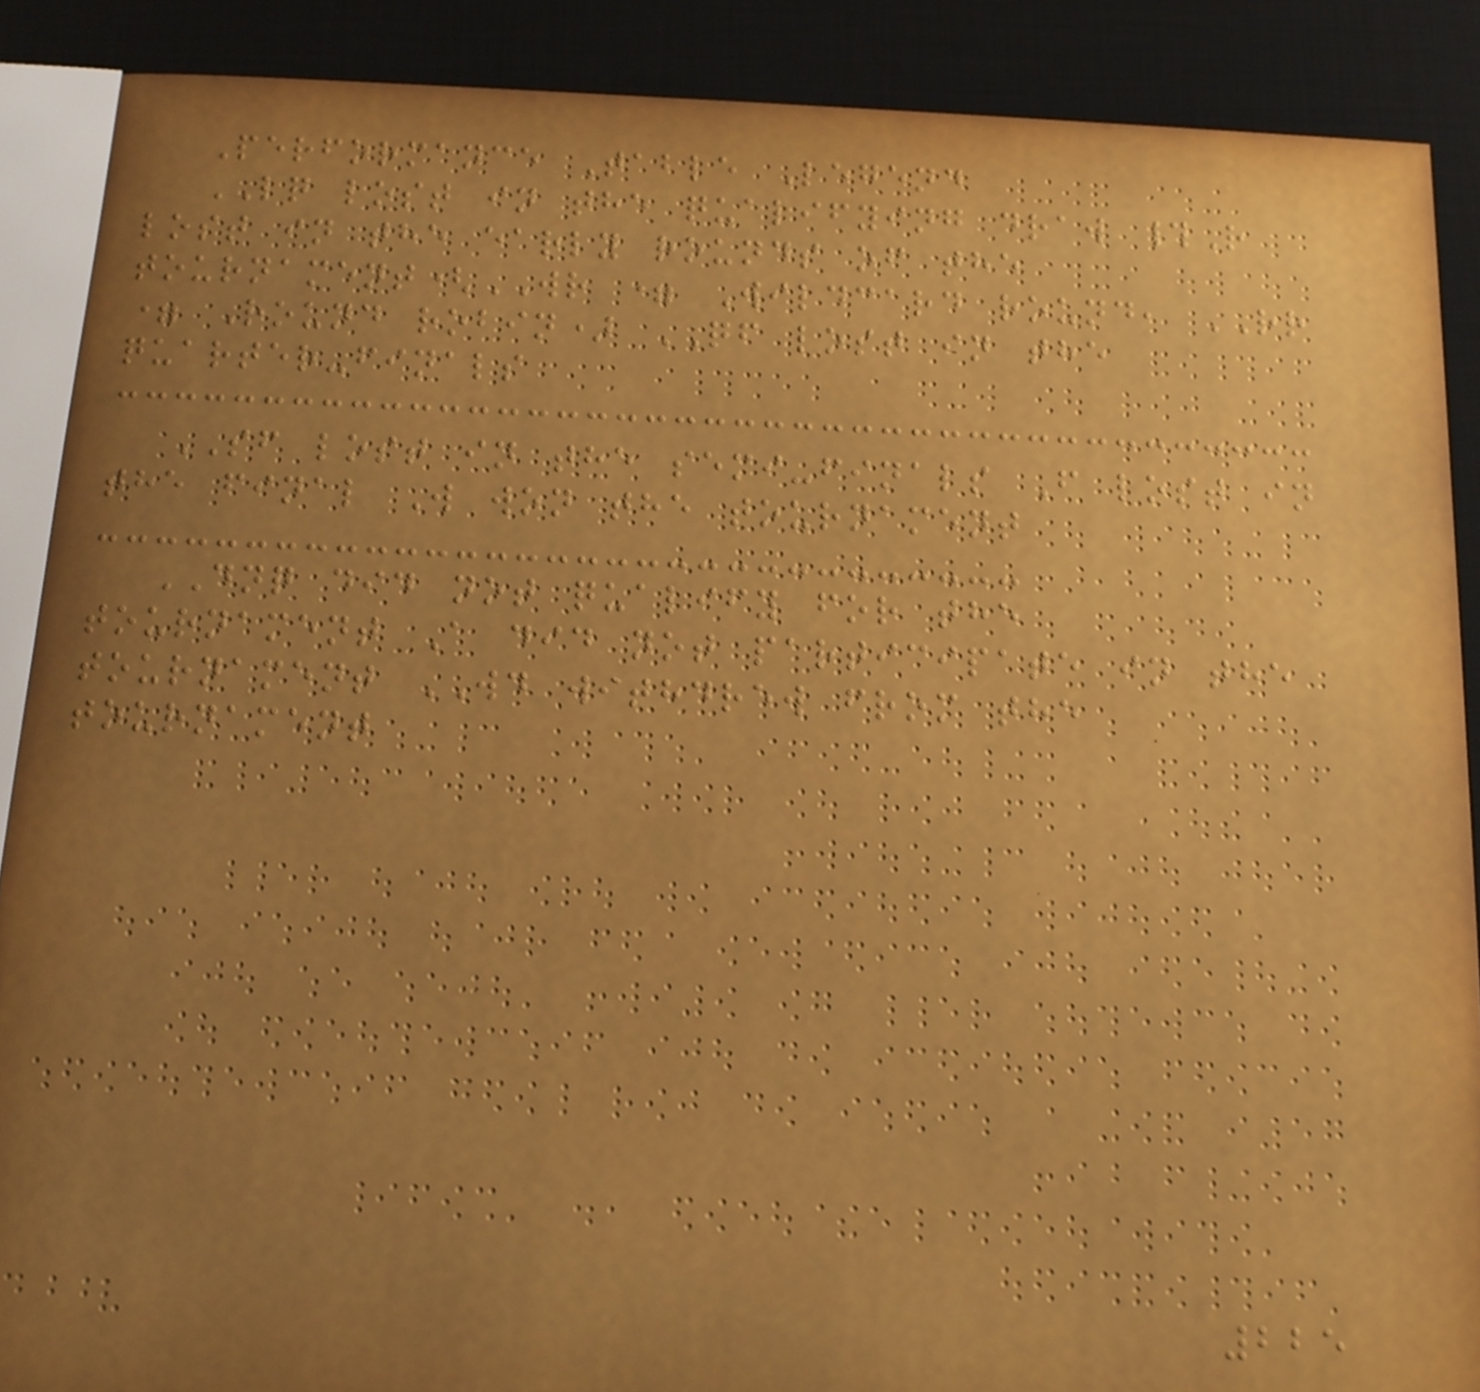Performance Table Legend
LQ lost in the qualifying draw #R
lost in the early rounds of the
tournament(WR = Wildcard round, RR
= Round robin) QF lost in the
quarter-finals
SF lost in the semi-finals F lost in
the final W won the tournament
DNQ did not qualify for the
tournament A did not participate in the
tournament WD withdrew from the
tournament
225
